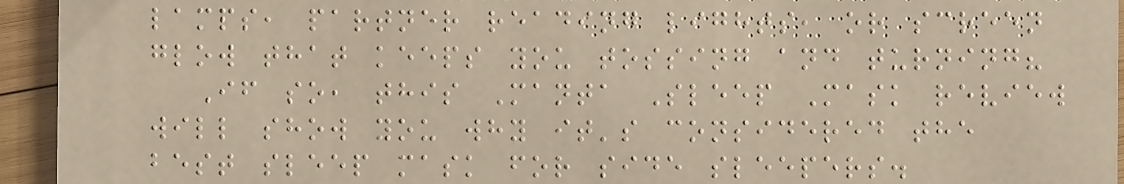lamps, partner reading lights, or screen
glow that keeps you tossing and turning?
If so, this Manta Sleep Mask review
will show you why it's considered the
best sleep mask for side sleepers.
